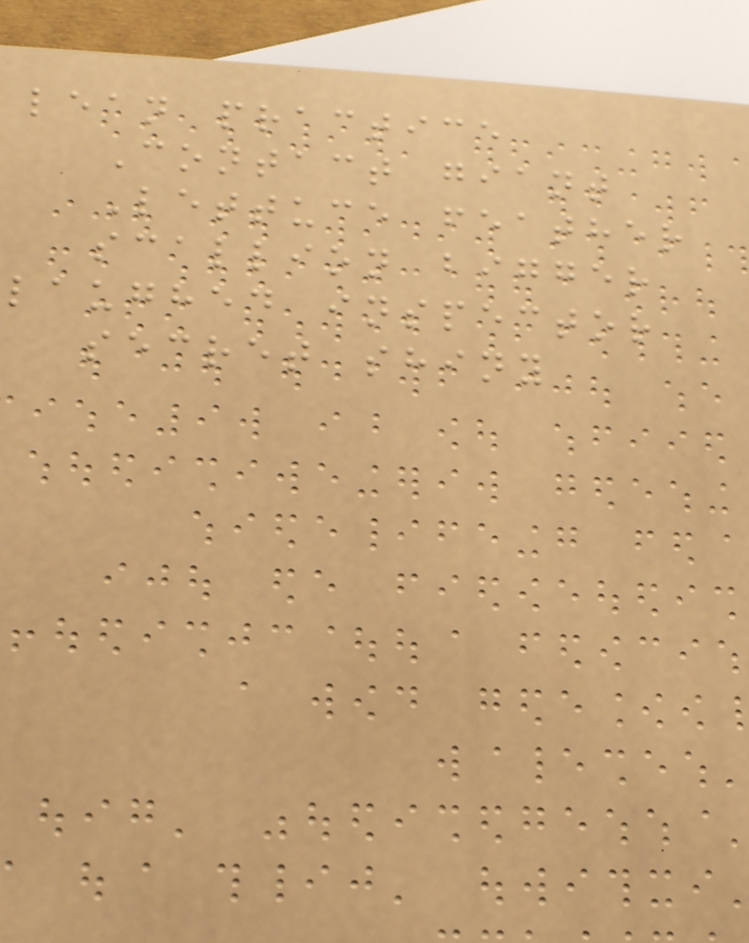lean practice
Contact giant
Lettuce feather
scallion bigger
laughed inspector
secret shiny
